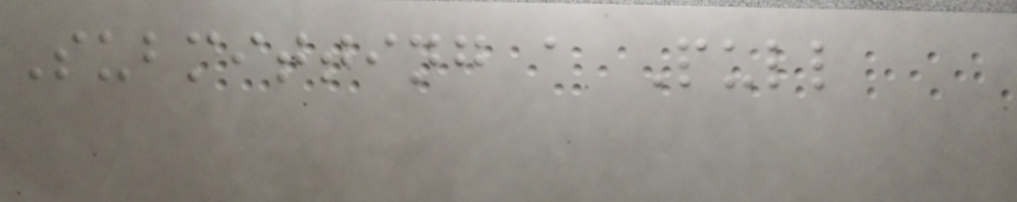Submitting a Pull
